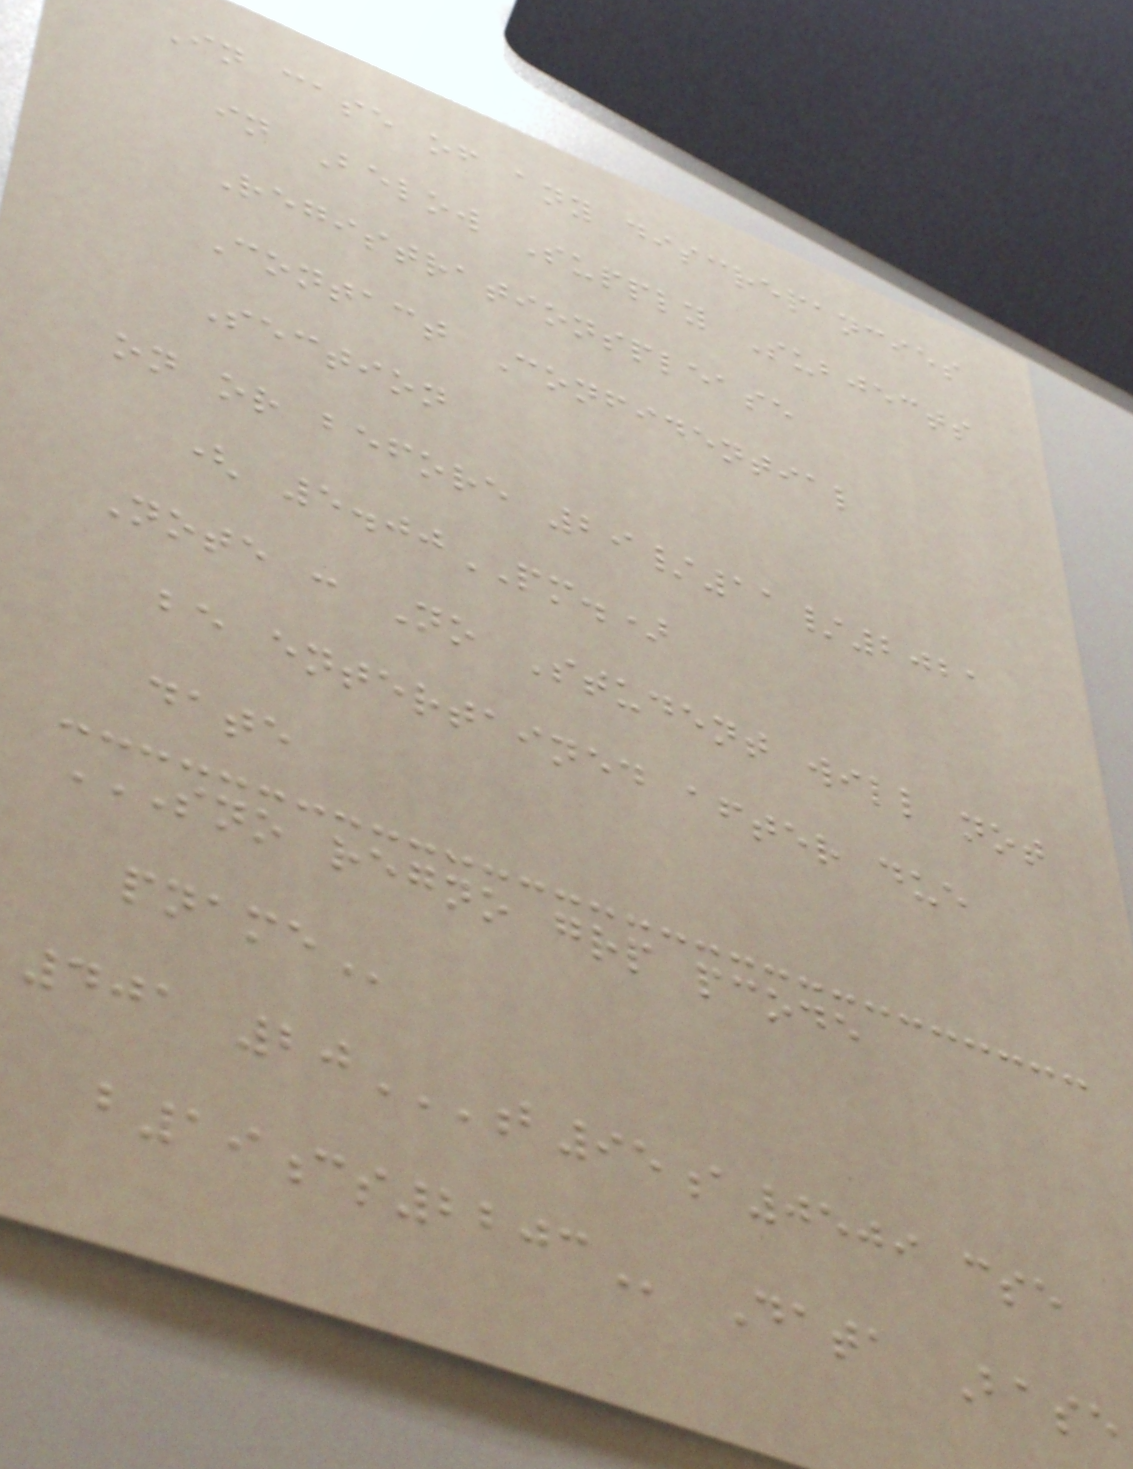In case of any discrepancies
in Below Supply Subjects
Registrationsplease
Contact Confidential
Section
on or before 29/11/2021
( 5.00PM.)
Note : No Student will not
be entertained after due
date
SNO REGNO GRP PCODE
PNAME
401 20B95A0509 CSE
B19CS2203 Data Base
